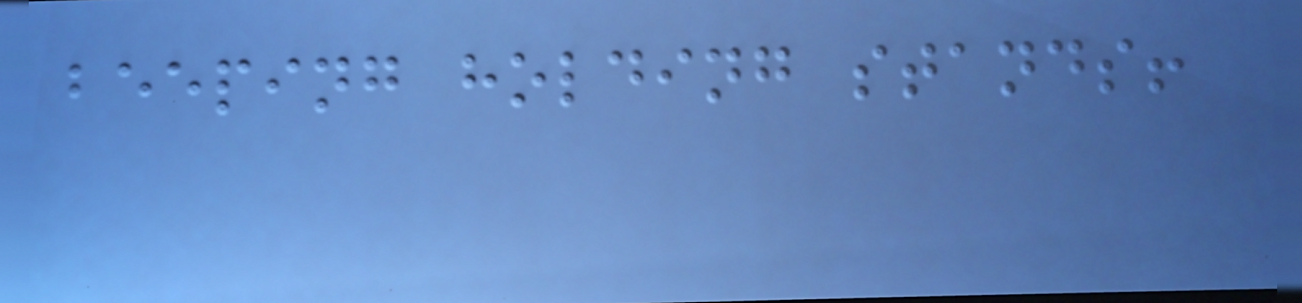beeping holding stands!
